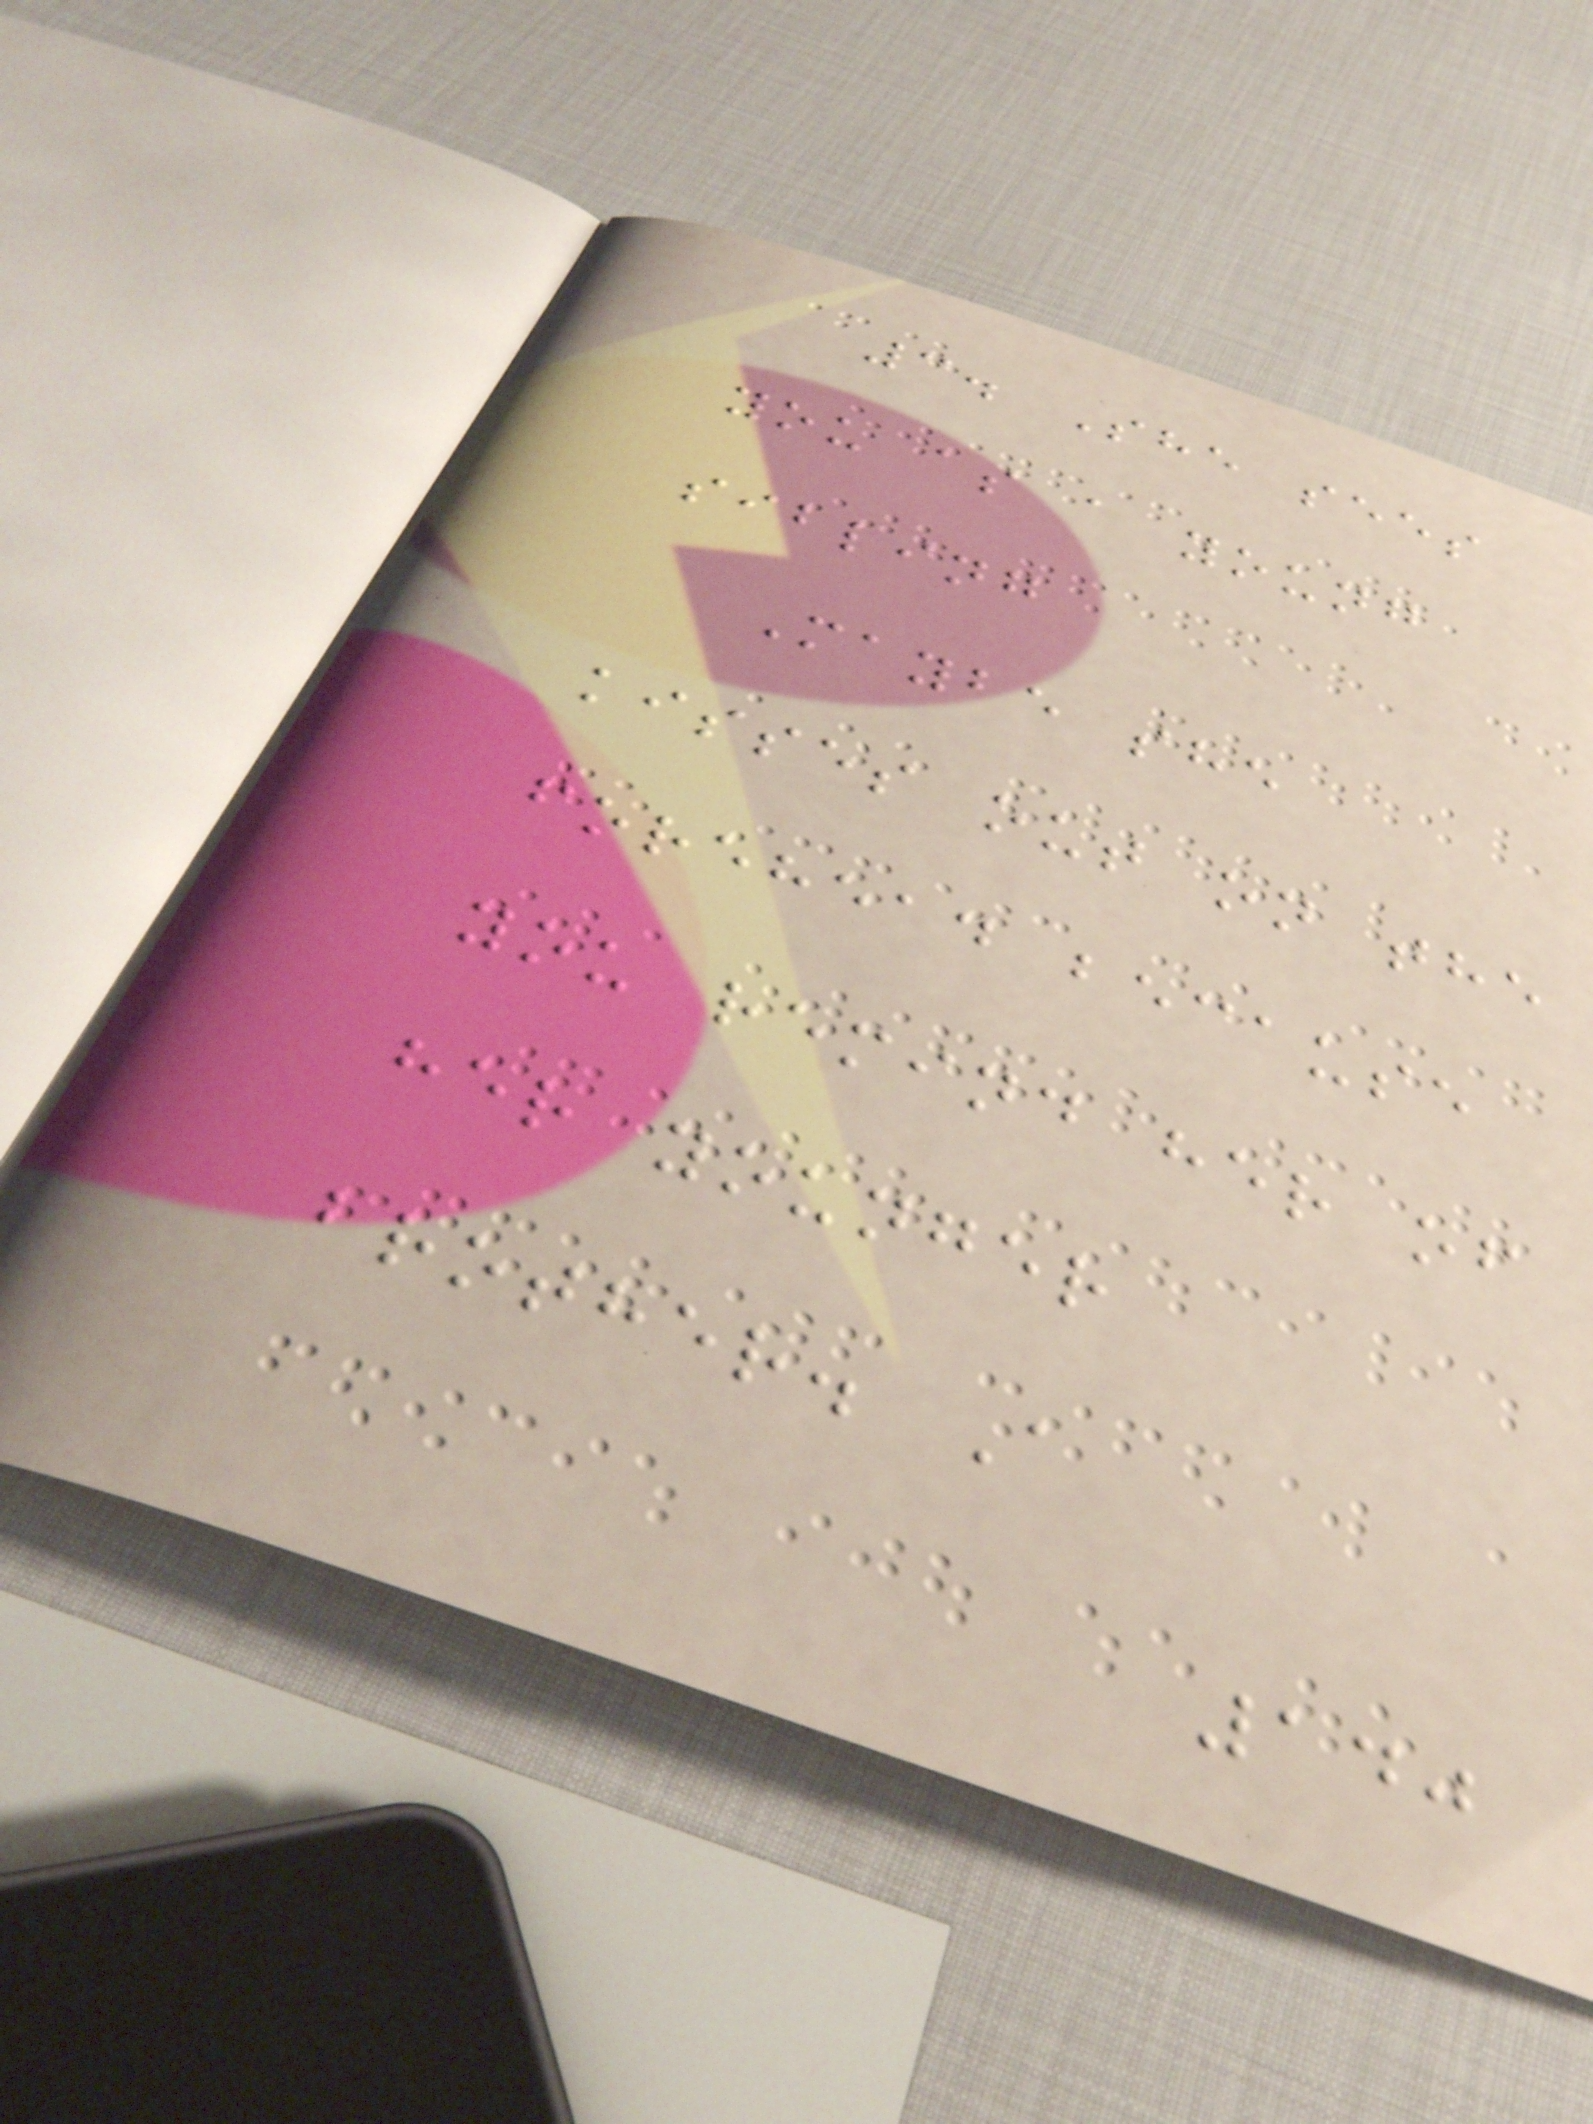3. She sees
you as a young
sibling
Maybe she
kisses out on the
forehead because
you remind her of
her younger
brother. A
140
